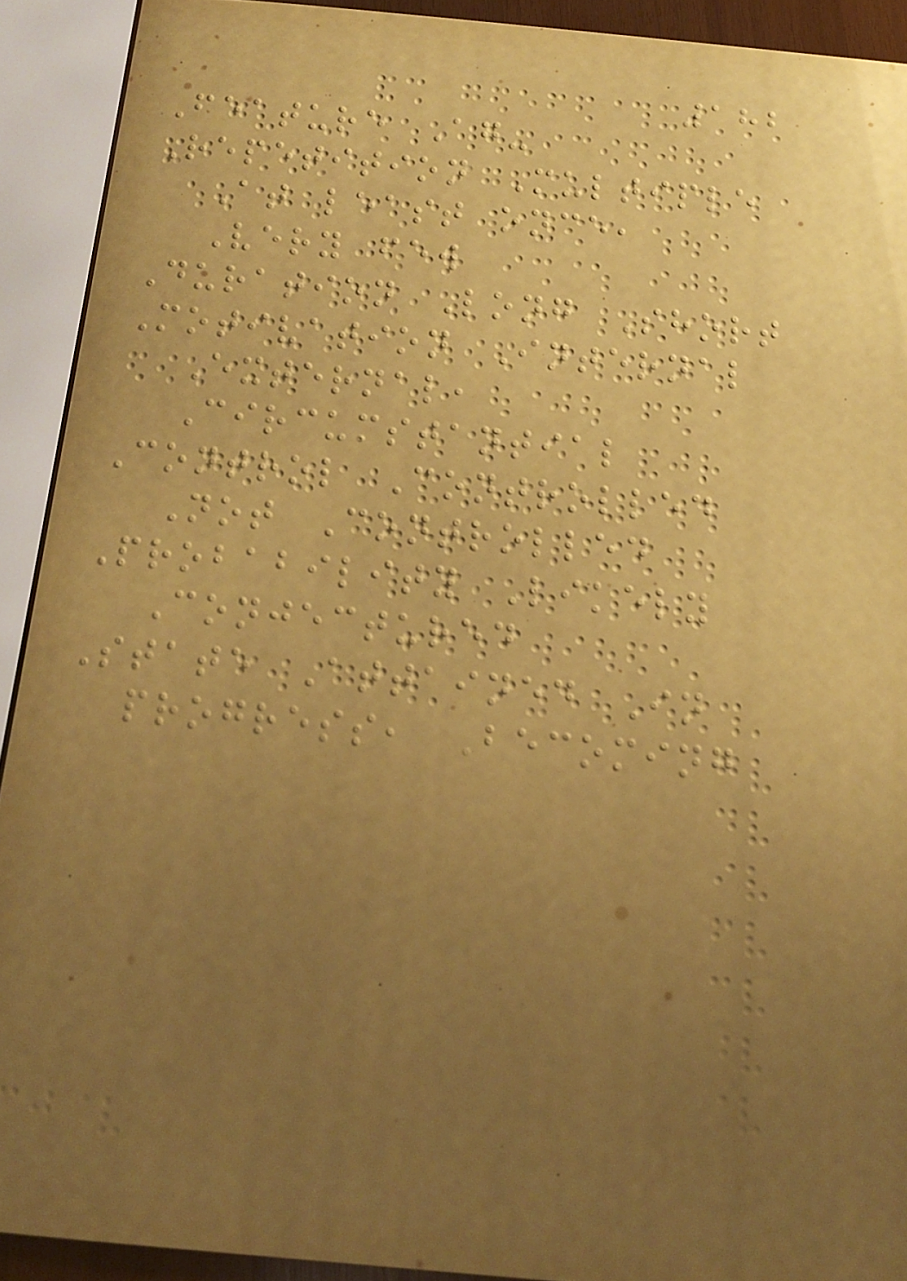182
Feature Ag-
Repetition Multiple
At least once,
Very few
Duration Long Short
Motivation Internal
External,
Circumstantial
Control Controlled
Not Controlled
Probability Likely
Conjectured
State Attained In
progress, Becoming
